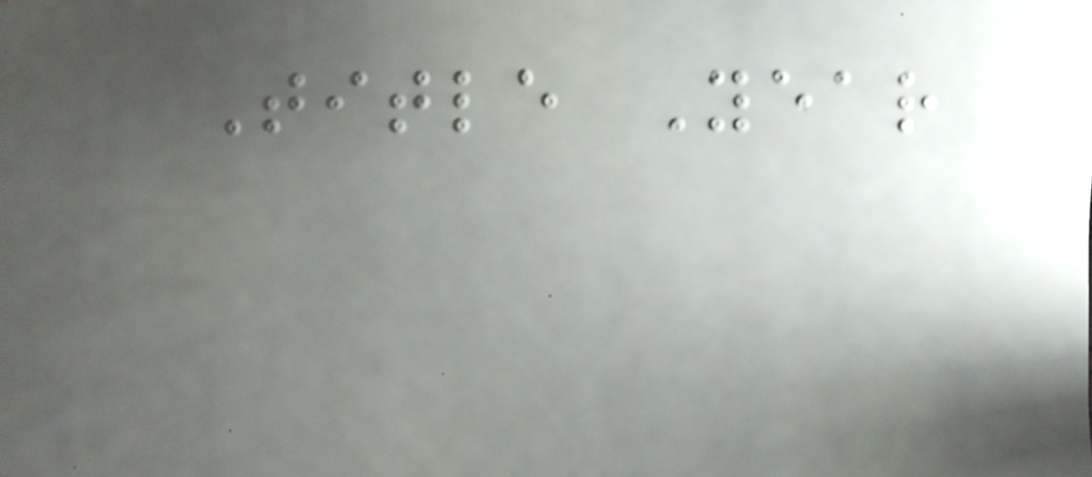Title Year
